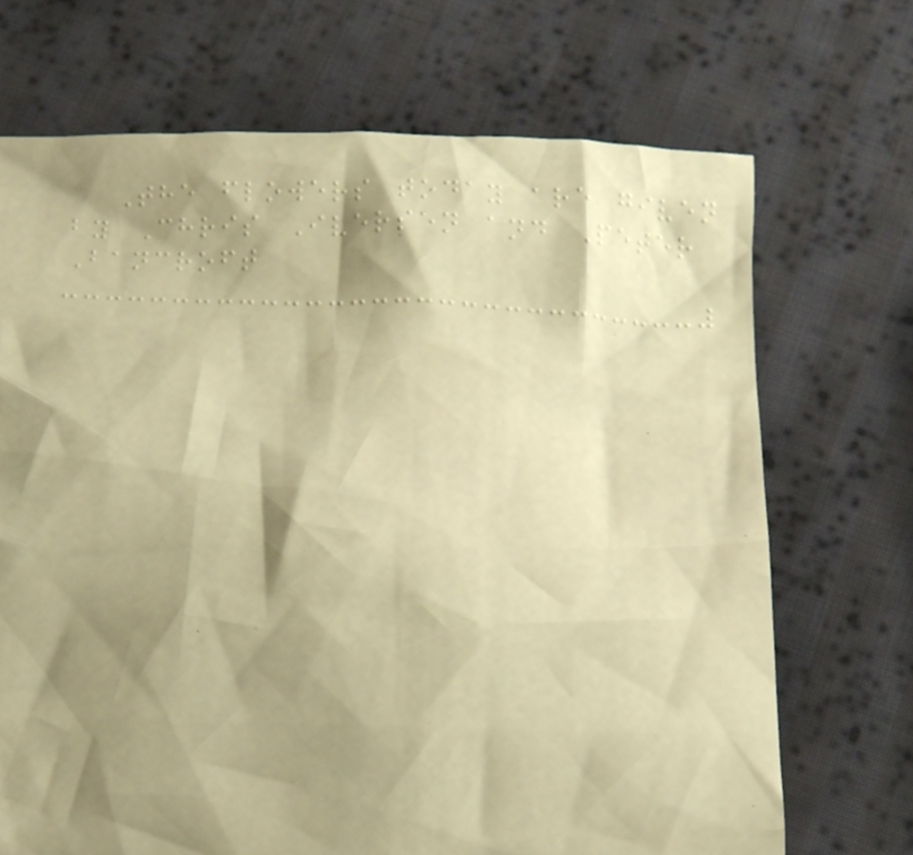The flowers today are given
by Chris Iversen and Peter
Bancroft
